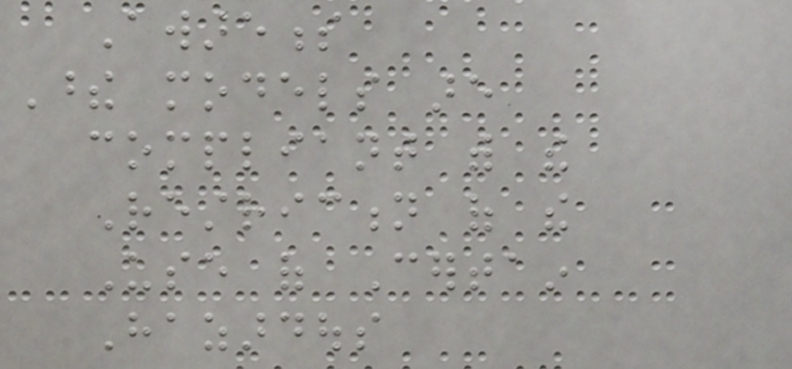Awareness
These models are
compliant with the
Restriction of the
Use of Certain
Hazardous
